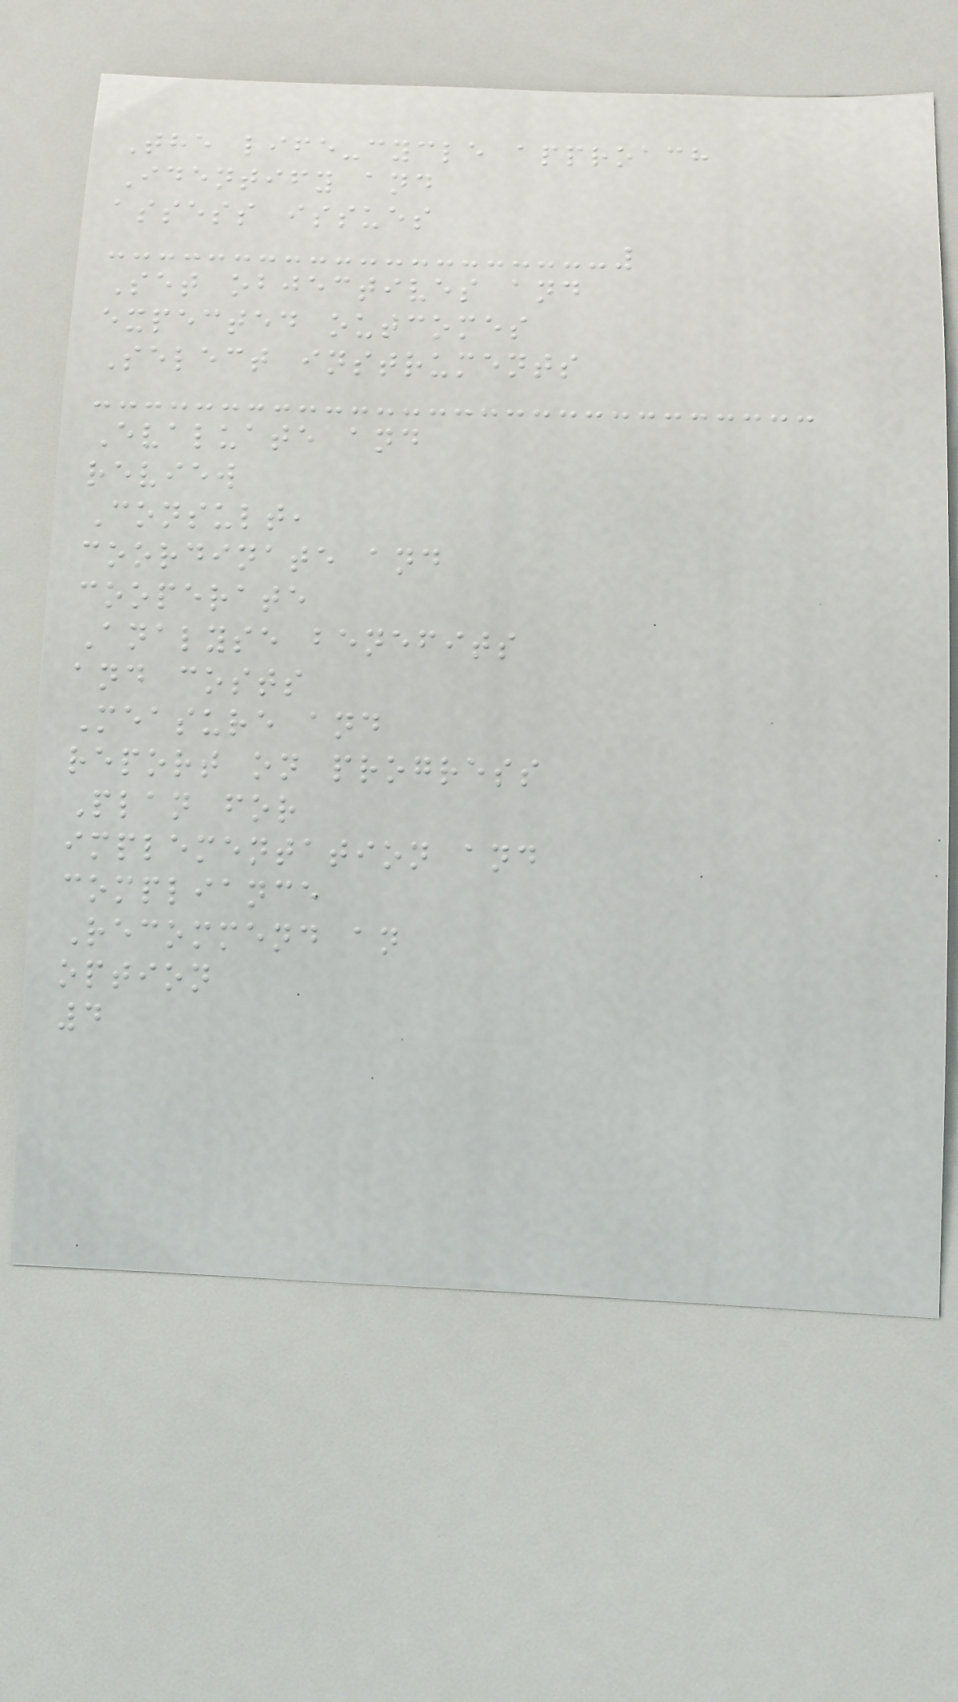The life-cycle approach
Identify and
assess issues
Set objectives and
expected outcomes
Select instruments
Evaluate and
review
Consult,
coordinate and
cooperate
Analyse benefits
and costs
Measure and
report on progress
Plan for
implementation and
compliance
Recommend an
option
4
